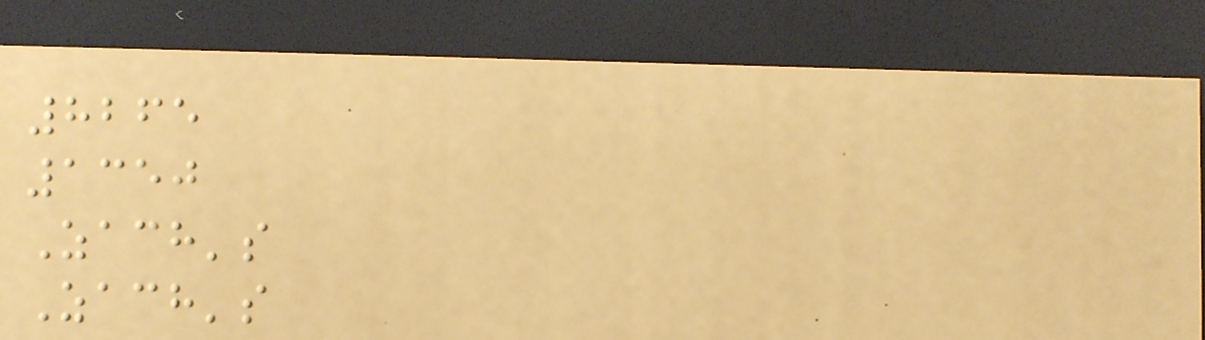8265
1350
Zach's
Zach's
